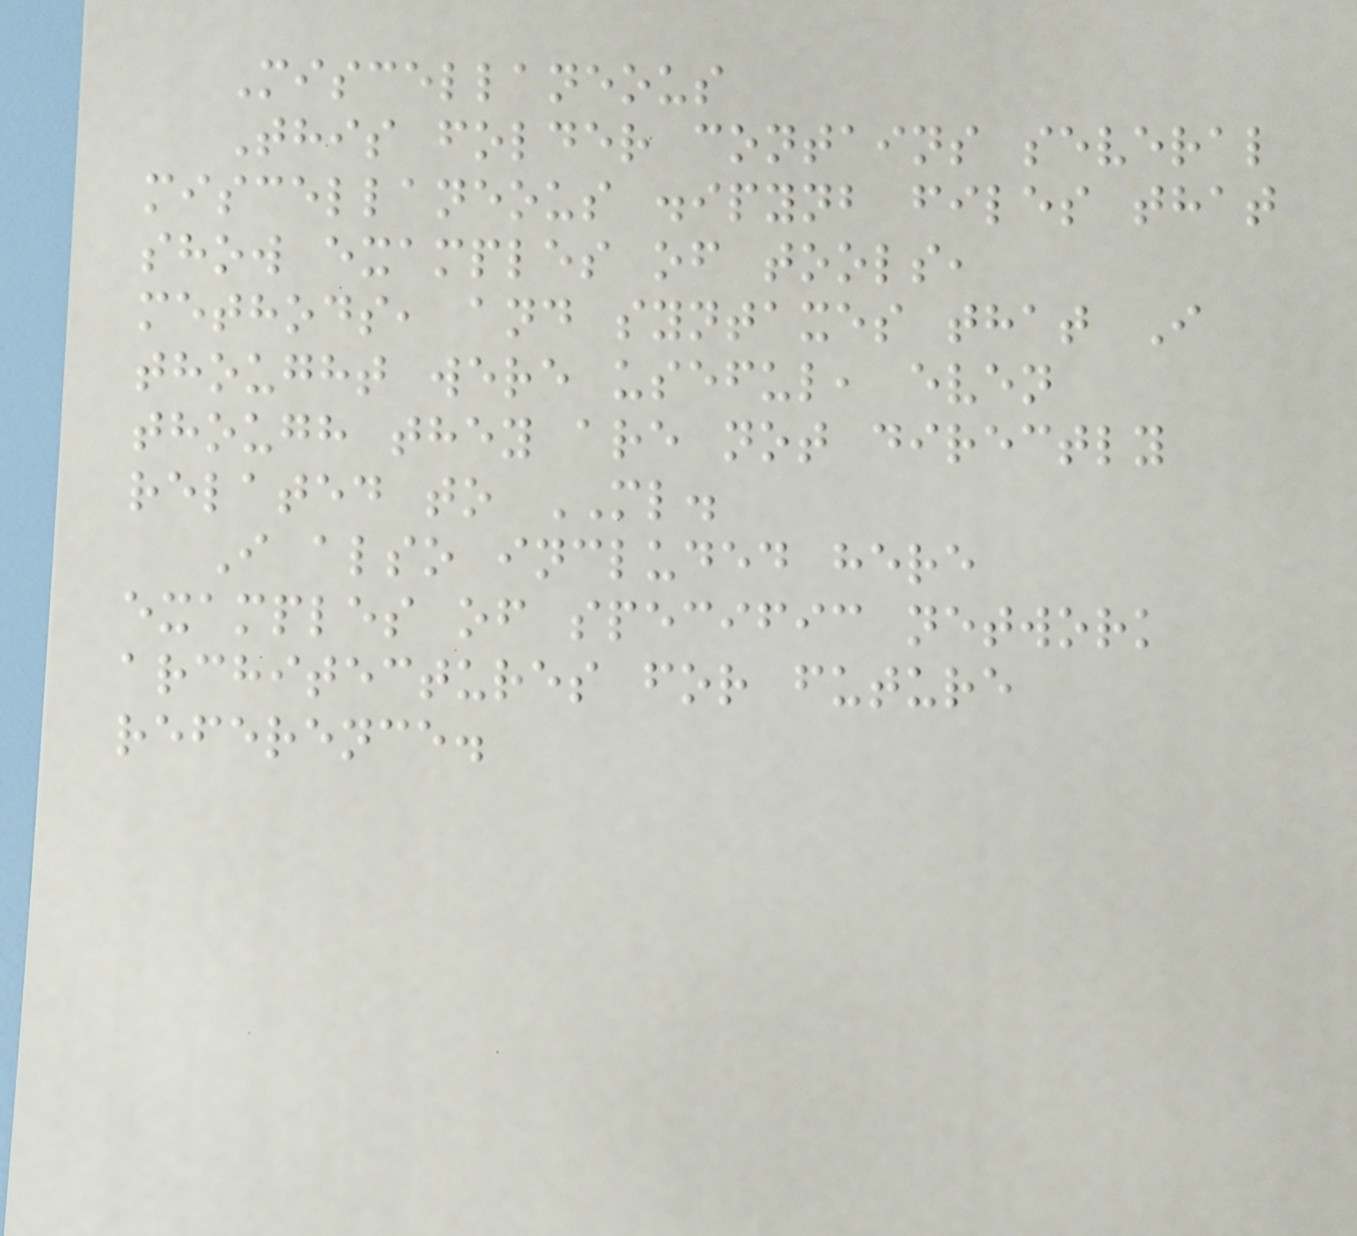Miscellaneous
This folder contains several
miscellaneous .ipynb files that
show examples of tools,
methods, and syntaxes that I
thought were useful, even
though they are not directly
related to ML.
I also included here
examples of specific network
architectures for future
reference.
